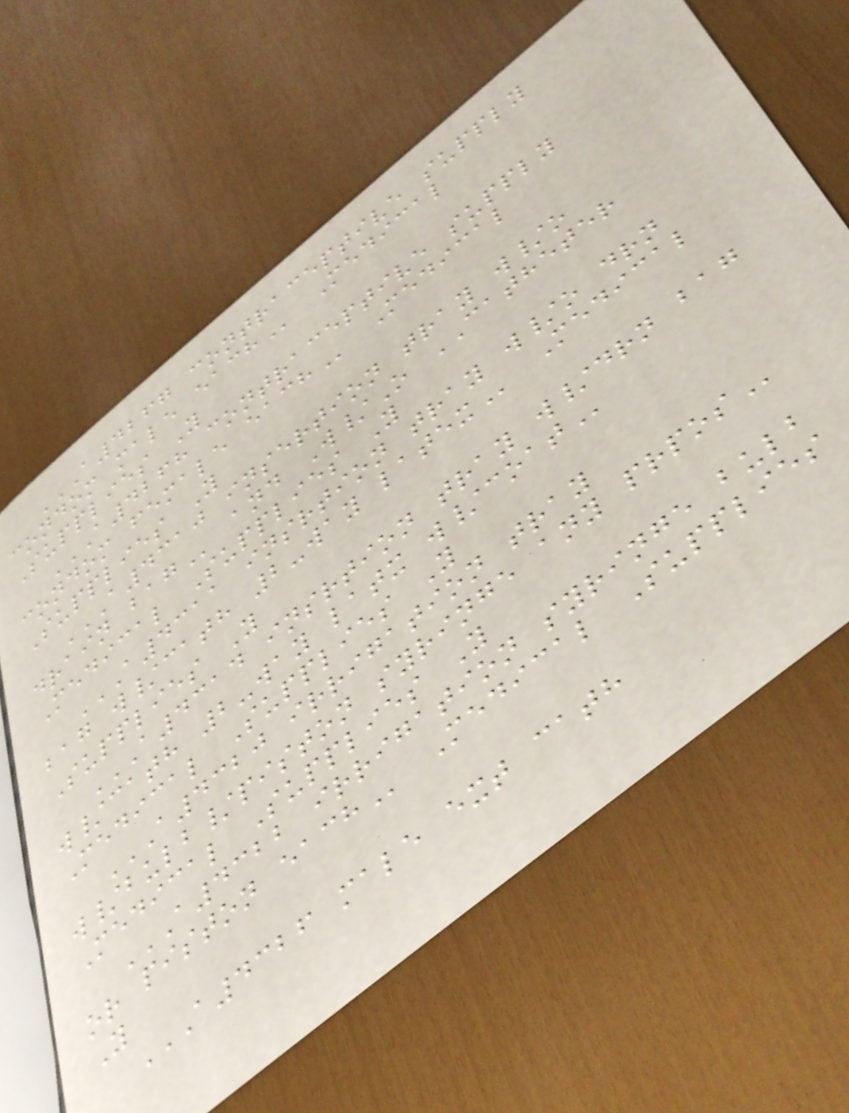A4267 CONTRACEPTIVE SUPPLY
CONDOM MALE EACH Medical
Supplies Y
A4268 CONTRACEPTIVE SUPPLY
CONDOM FEMALE EACH Medical
Supplies Y
A4310 INSERTION TRAY W/O
DRAIN BAG and W/O CATHETER
Medical Supplies Y
A4311 INSRTION TRAY W/O DRN
BAG W/CATH 2-WAY LATEX Medical
Supplies Y
A4314 INSRTION TRAY W/DRN BAG
W/CATH 2-WAY LATX W/COAT
Medical Supplies Y
A4320 IRRIGATION TRAY
W/BULB/PISTON SYRINGE ANY PRPOS
Medical Supplies Y
A4322 IRRIGATION SYRINGE BULB
OR PISTON EACH Medical Supplies
Y
A4326 MALE EXT CATH
